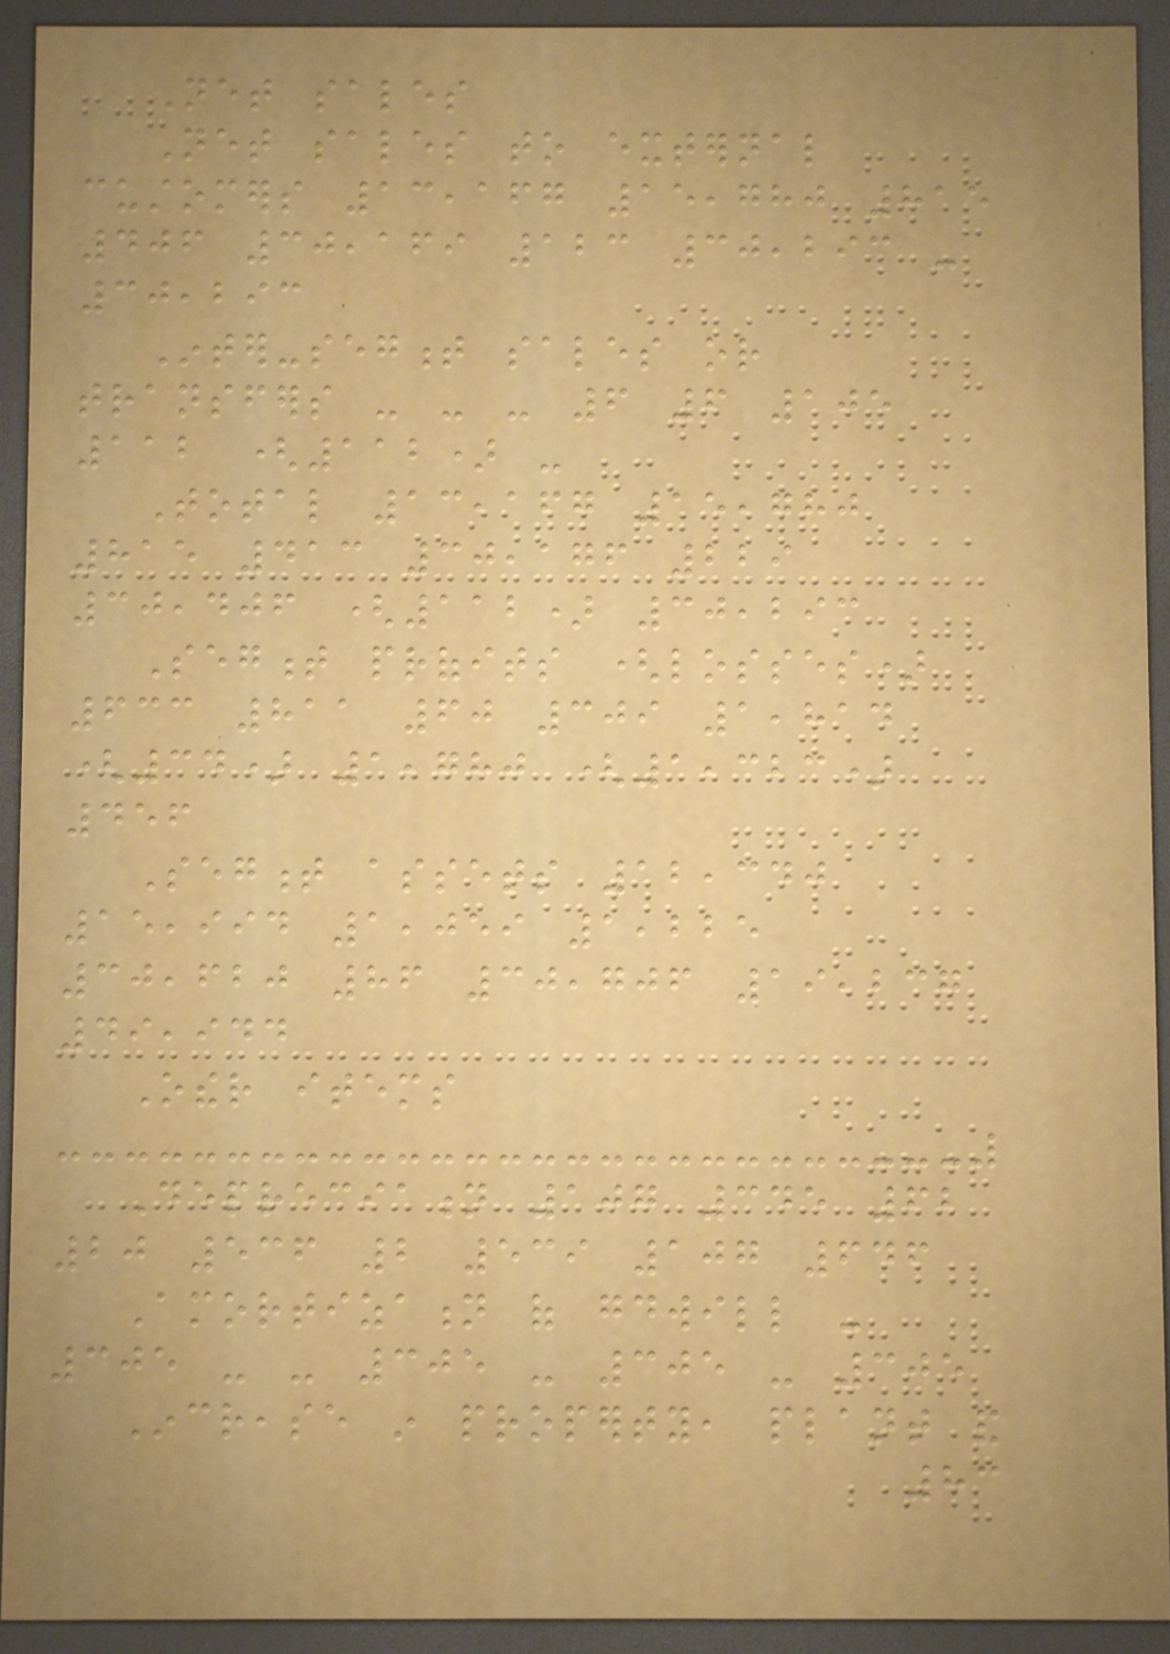Net sales
Net sales to external
customers 13,167 15,780 815
406 30,169 123 30,293 -
30,293
Inter-segment sales or
transfers - - - 6 6 105
112 (112) -
Total 13,167 15,780
815 413 30,176 229
30,406 (112) 30,293
Segment profits (losses)
633 811 60 309 1,814
(34) 1,780 (1,323)
456
Segment assets 12,340
15,994 1,059 1,225
30,620 86 30,706 19,237
49,944
Other items
Depreciation 107 345 62
20 536 2 539 107 646
Amortization of goodwill -
305 - - 305 - 305 - 305
Increase in property, plant and
83
